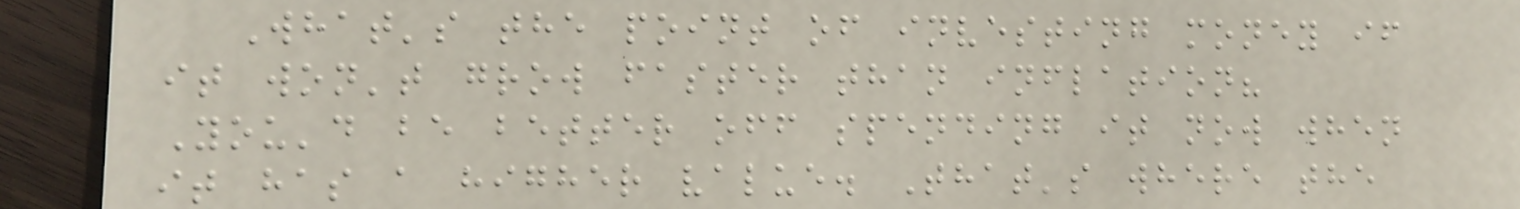What's the point of investing money if
it won't grow faster than inflation?
You'd be better off spending it now when
it has a higher value. That's where the
